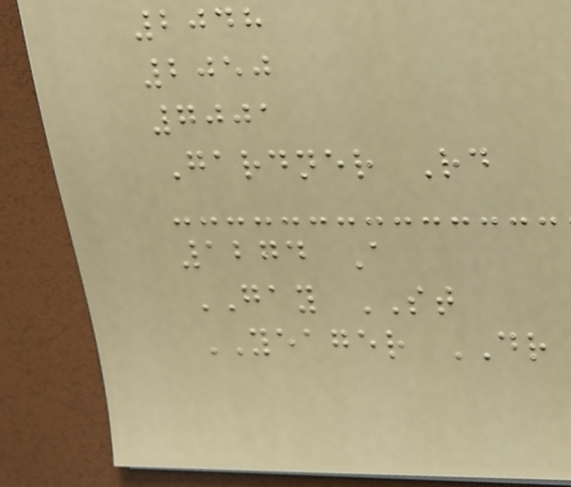2048
2050
7001
Gardner Rd
1274 A
GAY ST
YEAGER DR
